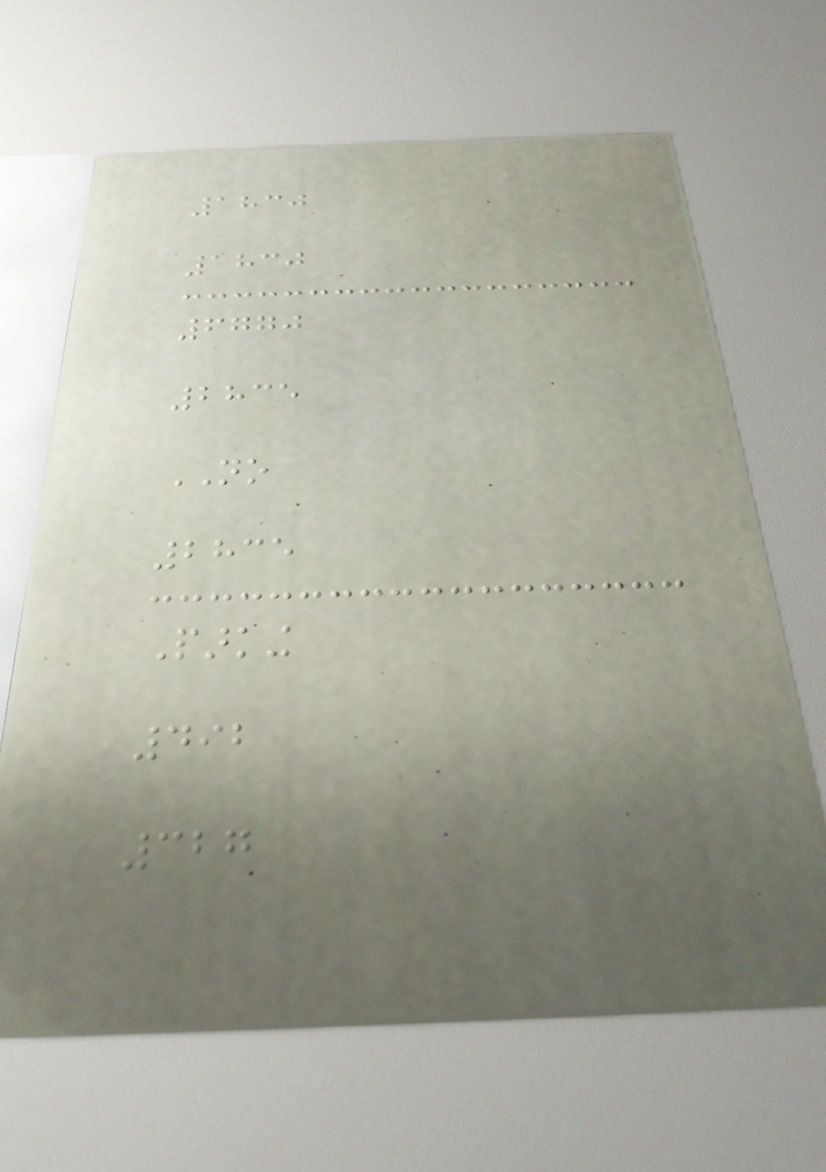1830
1830
6770
2835
NO
2835
Parking
492
327
